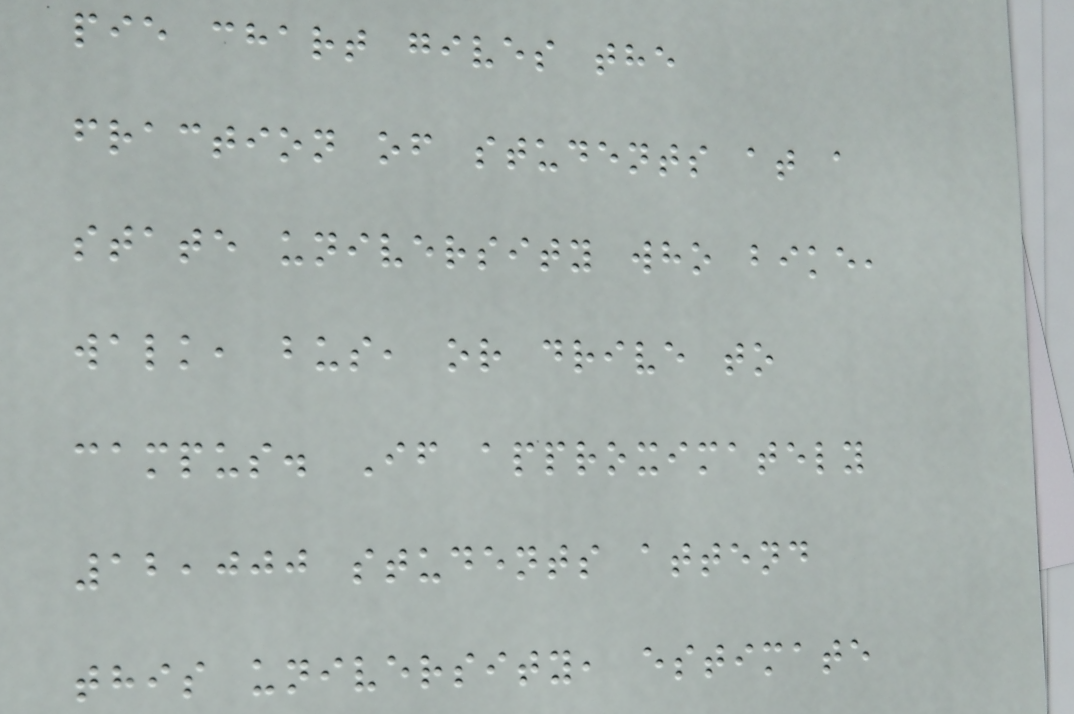pie chart gives the
fraction of students at a
state university who bike,
walk, bus, or drive to
campus. If approximately
12,000 students attend
this university, estimate
